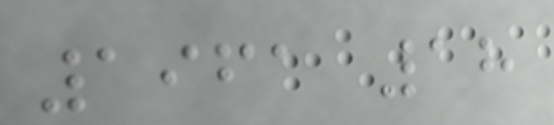1961 18
